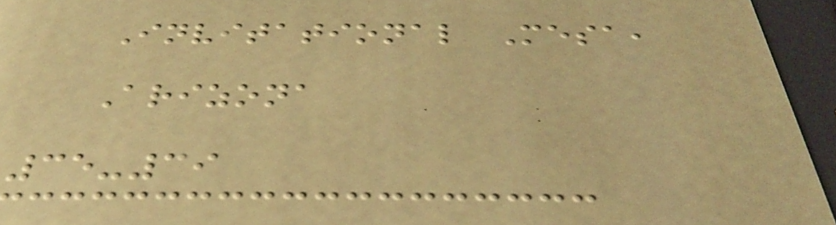Invitational Mesa,
Arizona
35-39
